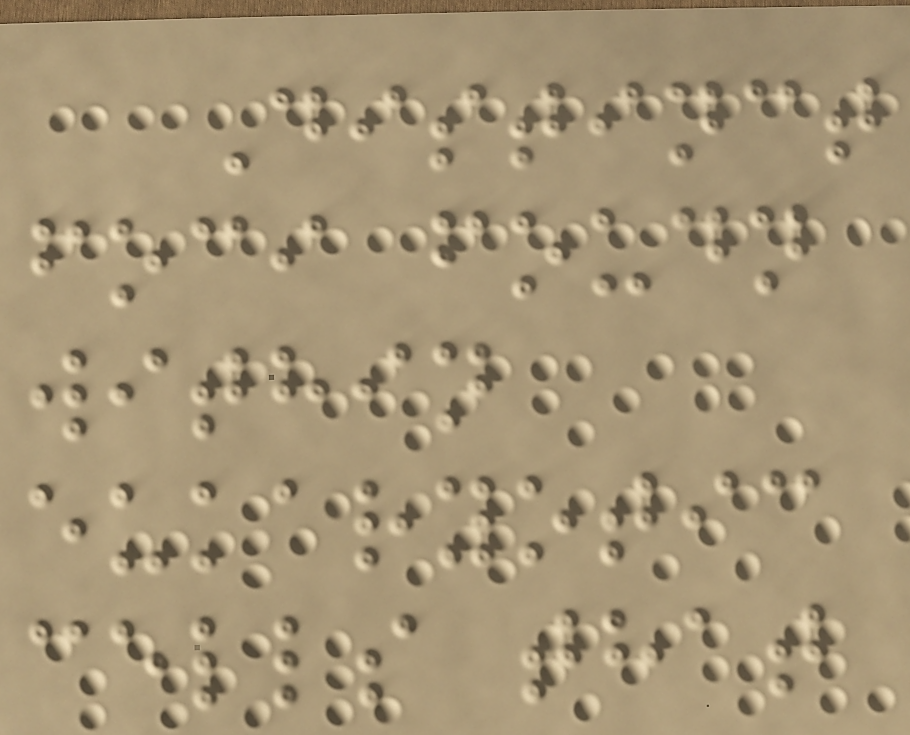Distinct
foci foudn
within
eukaryotic
cells that
